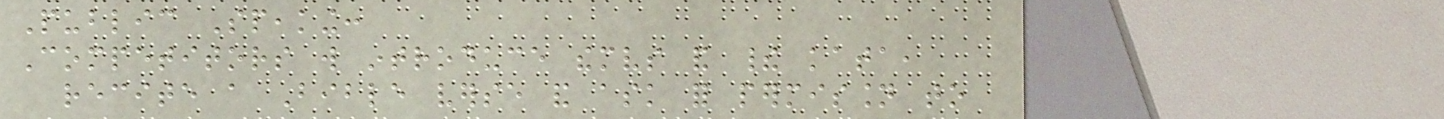Public Speaking:
Competitors will introduce themselves and their kata,
recite a Bible verse and ask for permission to
